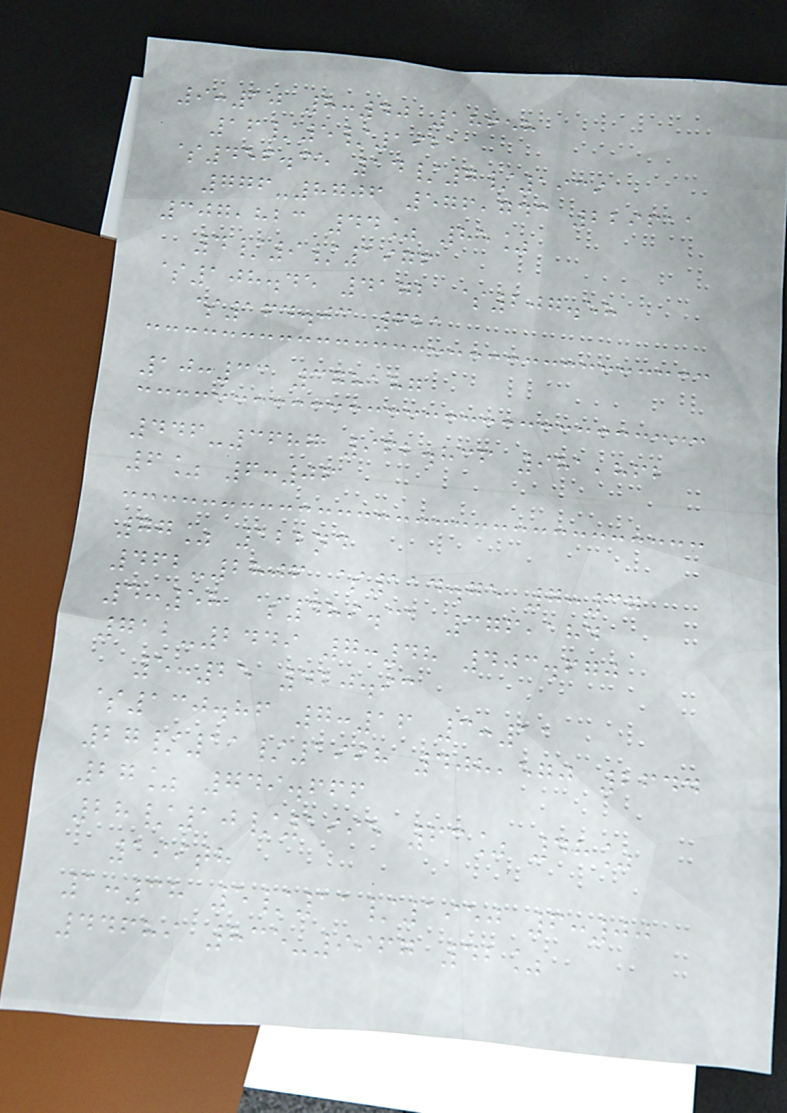9:10 8:40 18658
16/5/1921
$456.35 14/7/1939
776-8706 576,743 229611
307,823 44% 85%
4/9/1976
$108.45 4172 $207.58
$164.03 621
10:33 378187
446-3687 962.836 981,862
6% 6:06
77% 122nd
462-2806 $114.75 7:37
4:58 $489.31 376,184
712-2449 7:48 403.670
5:25 420.93
$130.86 7:16 3:11
27/11/1998 408,570 2644
27% 749.666
28/10/1995 63% 48%
199th
1:38 5/11/1950 6:00
44689 835-9967 42%
